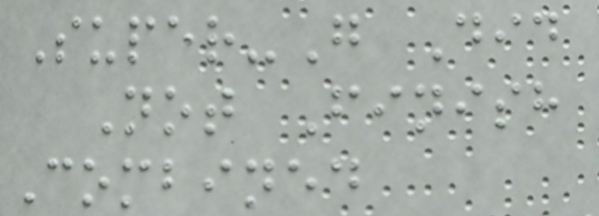Super-G Did
Not Finish
Combined
